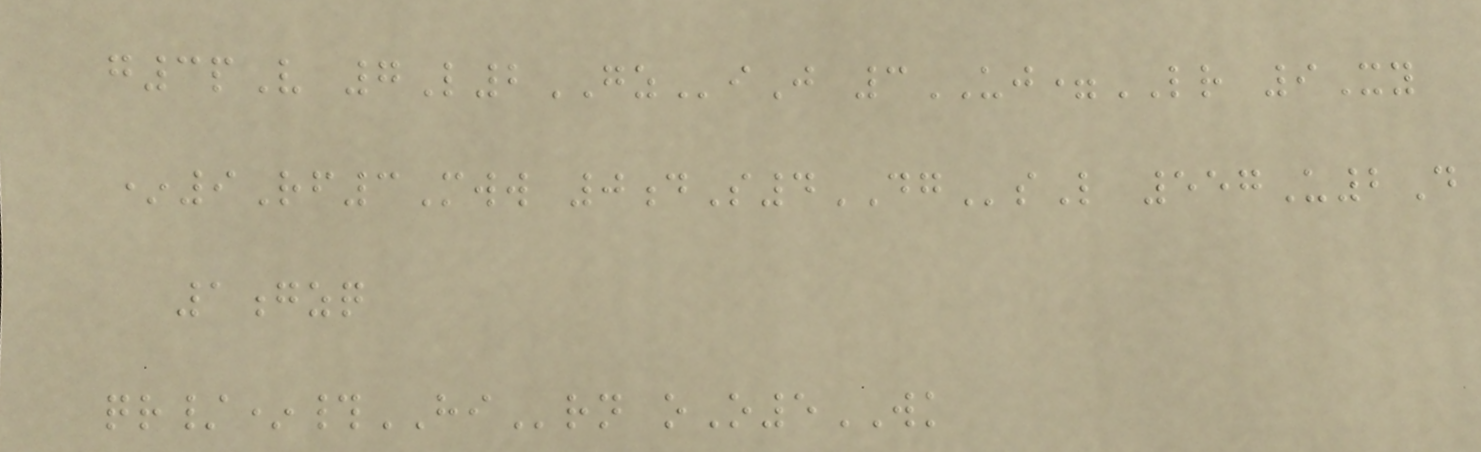g3pV 7L2GZiJ 3UJ=LR 9Xy
*9Rf3Mww 0dS4DGsL 557U2D
1gzq
qr/*#HIrn oO5WK
